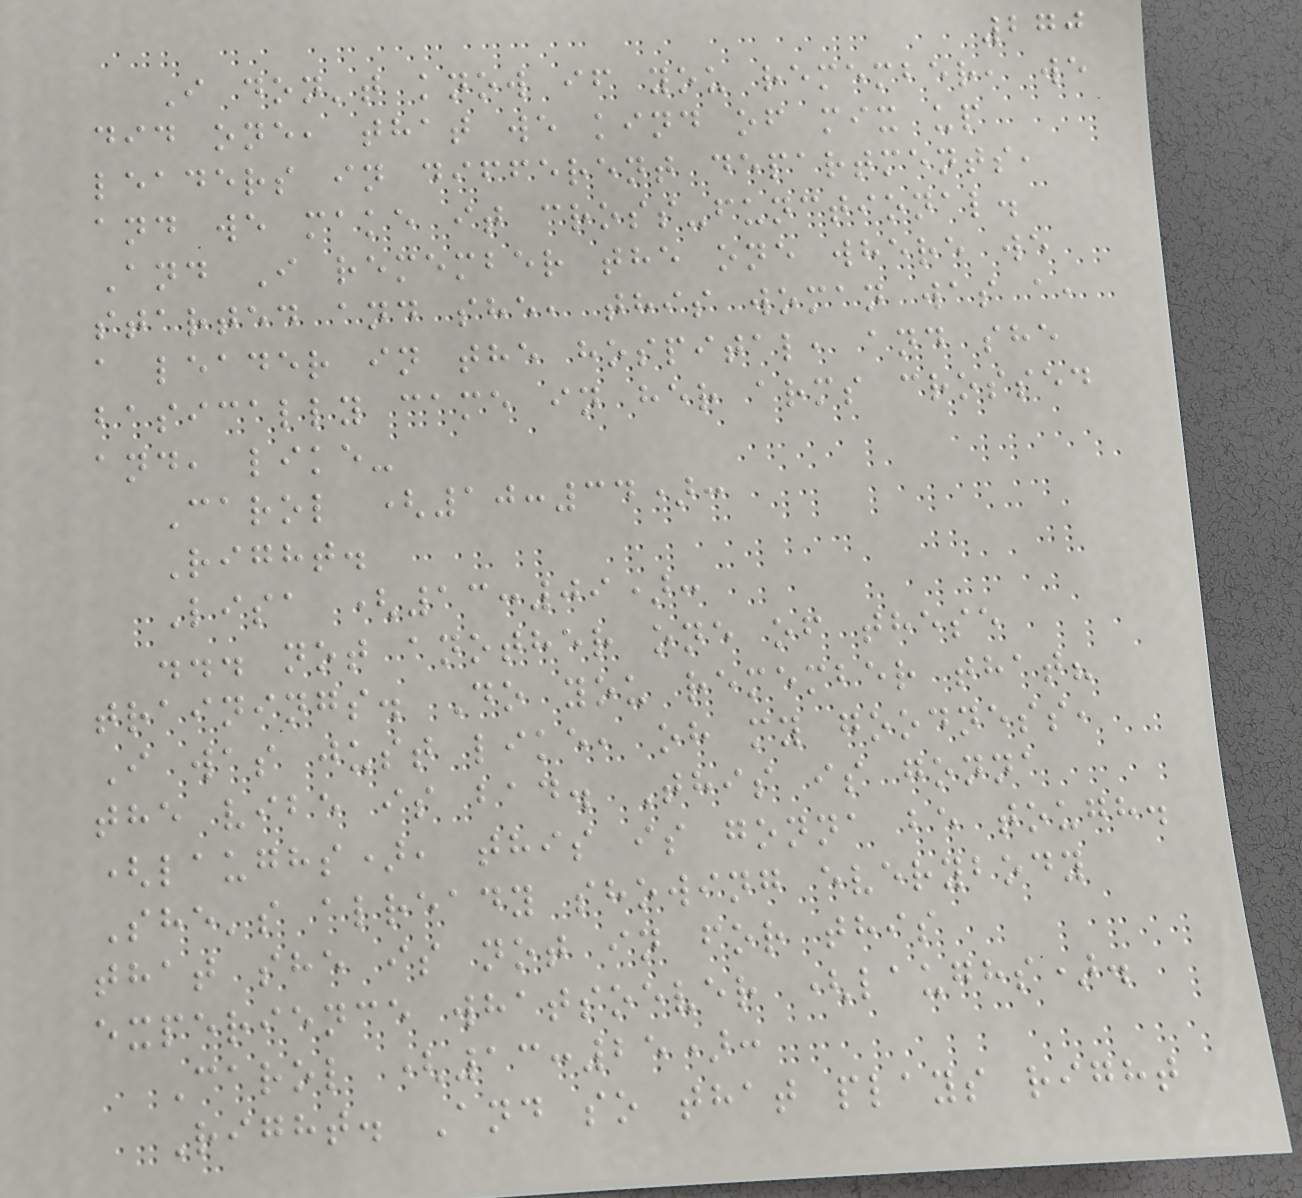270
I don't know if you remember, we
did one, that we kind of mix up
leaders in different departments,
and we make it cross-functional.
And I remember the one where we
started and she, this woman was a,
a leader in the hospital, and she
basically came in her arms crossed
and, like-
Carol (10:34):
Right.
Lisa (13:09):
... not another one of these
trainings. Do you remember that?
I was just like, oh my goodness,
the vibe is bad. This is gonna
(laughs), this is gonna be tough.
She's already showing everybody
that she is not in for this
experience whatsoever (laughs).
Carol (13:25):
Right. And so that plays right
